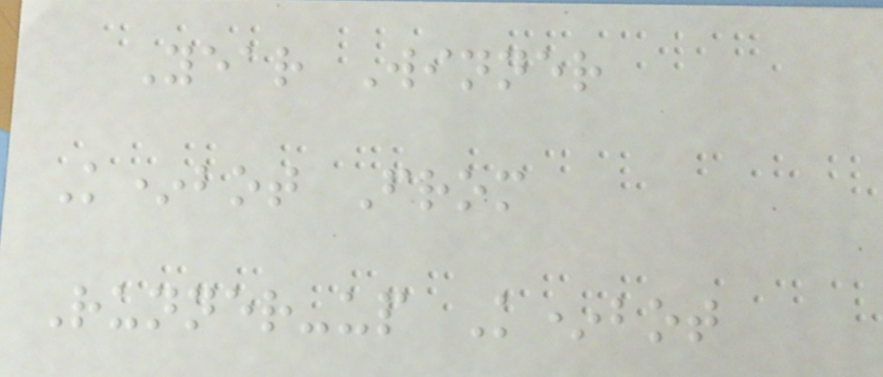Year Winner
K*bot From
Runner-up K*bot
